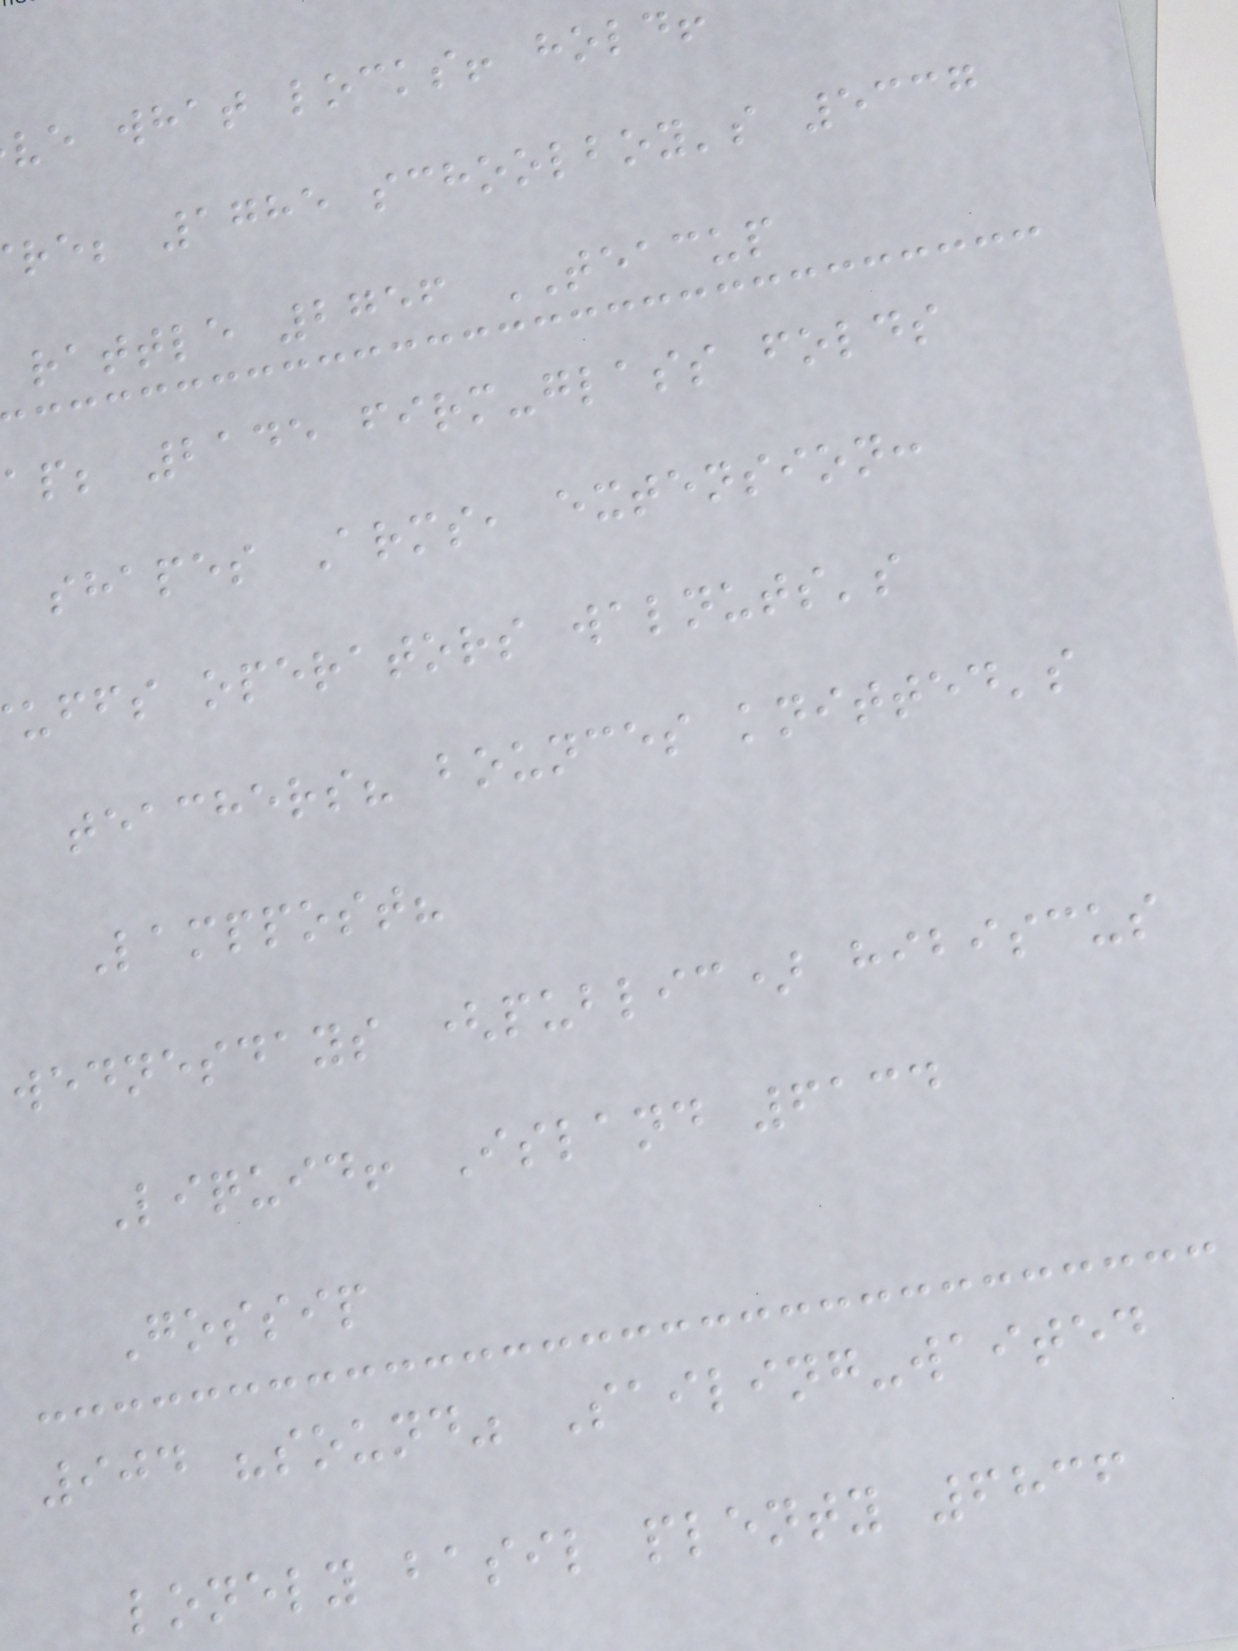ve what locks! hold!
re; 1785 schoolboy's 5337
rattle 2756 TEACUP
ap; 2145 firm-glass folds
shapes Arms, extension:
uffs operators walnuts's
teachers? bounces knitted's
Lamppost?
wednesdays (public) hibiscus
Liquid! Island 6134
Gossip
904 "sound" Sailing-waited
lonely basil plenty 6836
